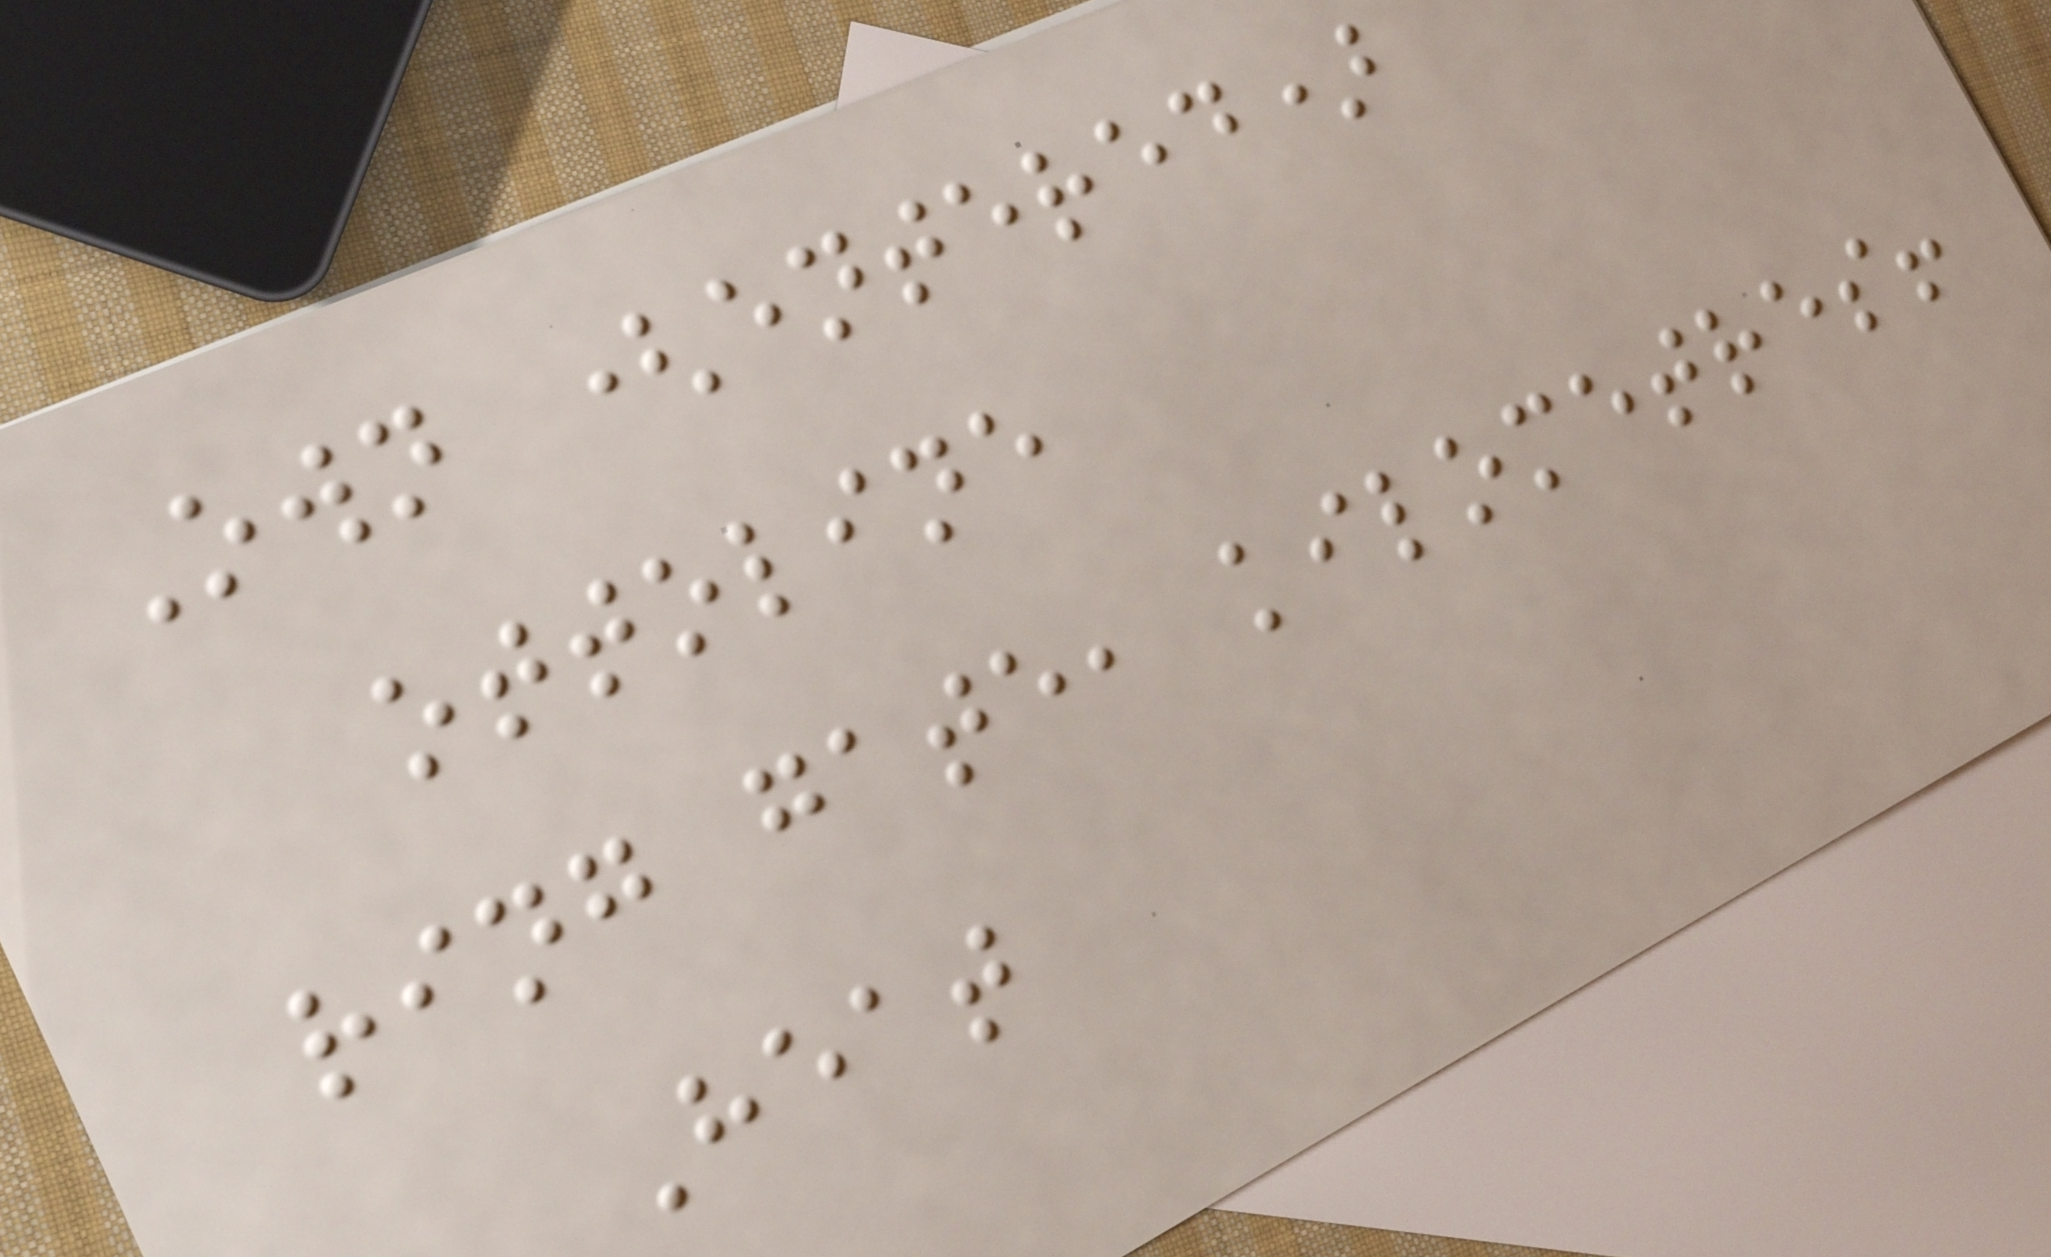Own (entered)
ottoline
ring gate, kilometres!
Heat
